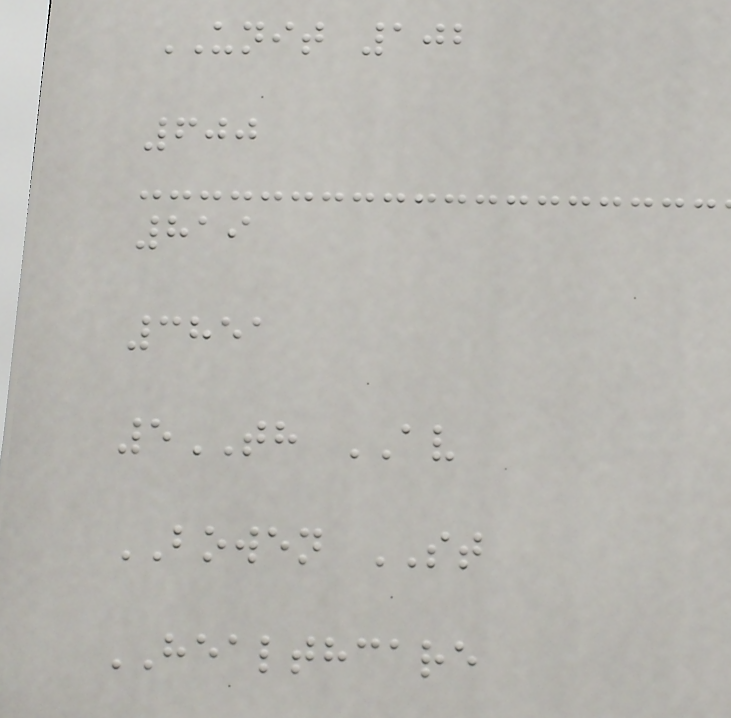UNIT 102
600
819
3851
5TH AV
BOWEN ST
HEALTHCARE
